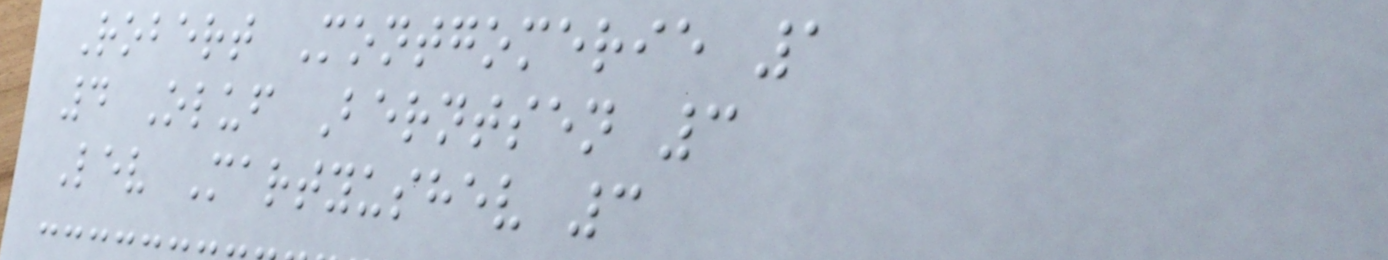Robert Montgomerie 1
4 Oluf Berntsen 3
Lev Martyushev 3
